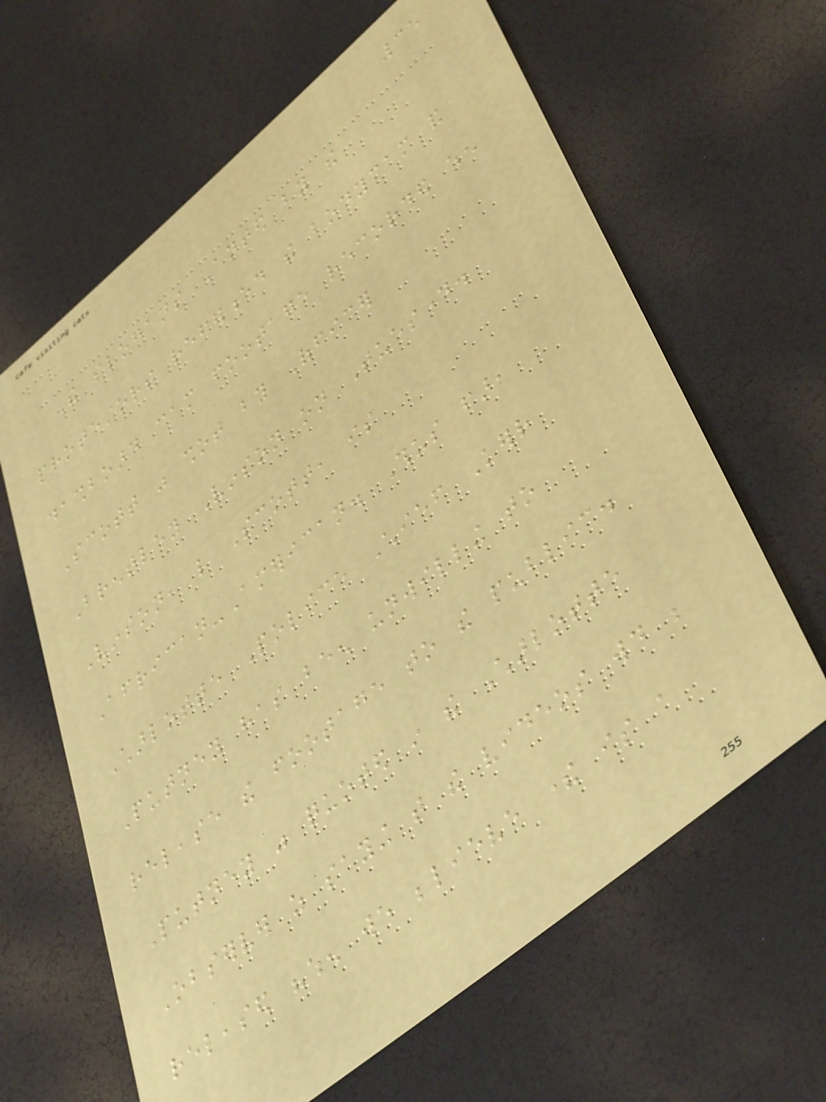35
The slogans chanted by the
protestors referenced the bodycam and
dashboard cam footage recorded when
Scott was shot by Officer
Brentley Vinson on Tuesday.
Vinson, like Scott, is
African-American. Thus far,
Charlotte Police Chief Kerr
Putney has been unwilling to
release the footage to the public.
Putney was quoted in the Charlotte
Observer as saying that the videos would be
released "when we believe there is a
